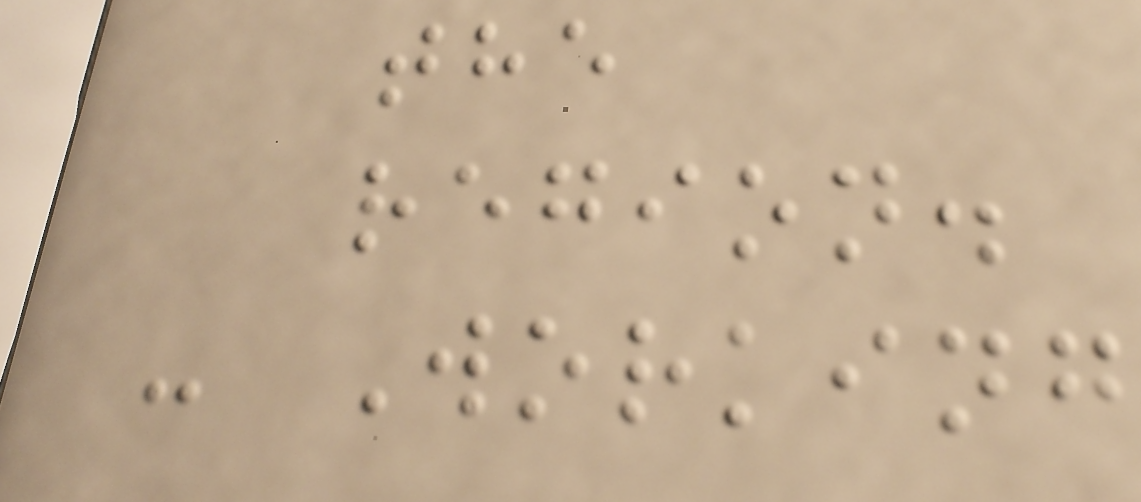the
region.
- Working
